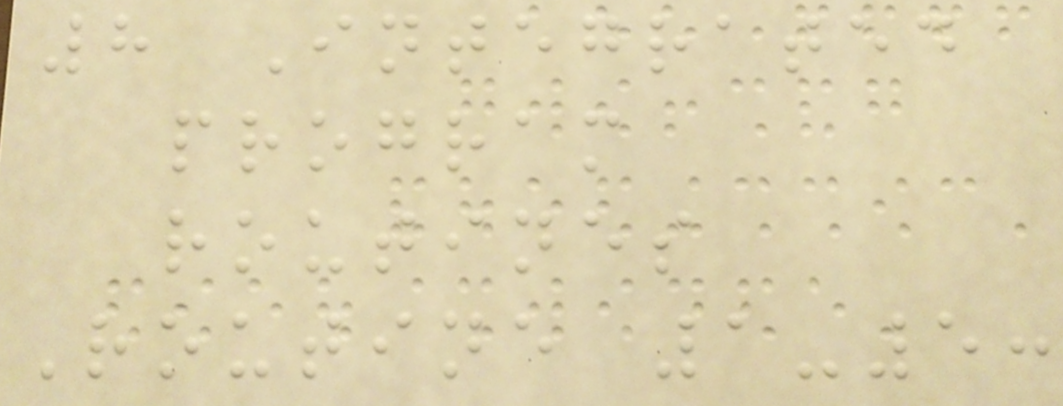8 Integrated
program
routines
Routine 1-5:
